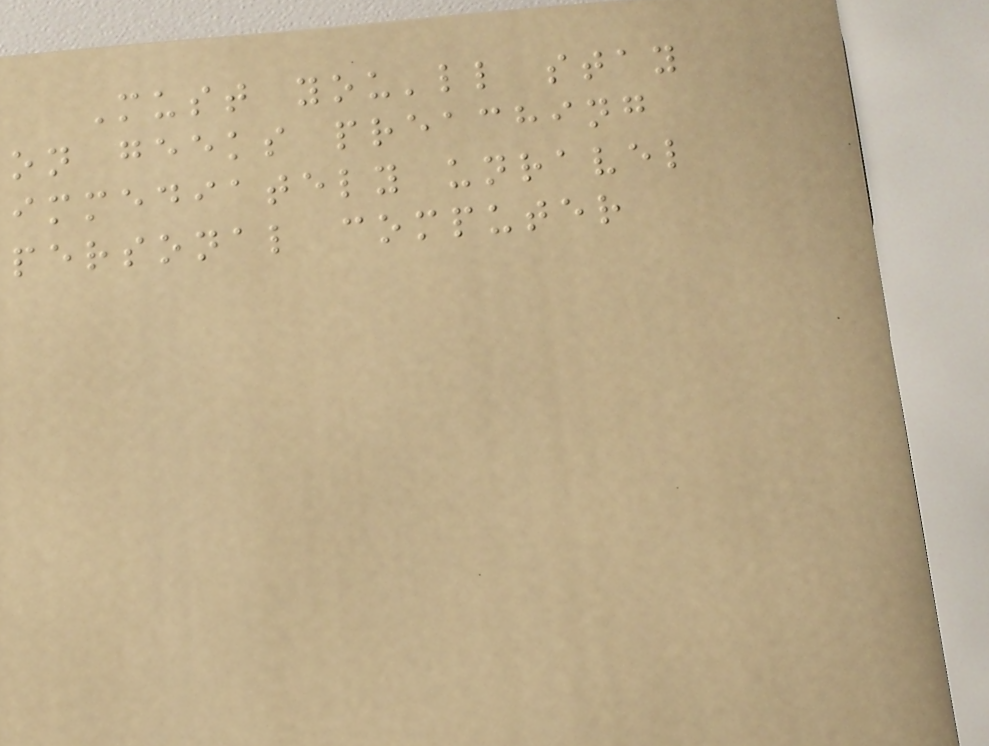Must you'll stay
on geeks preaching
immediately unravel
personal computer
